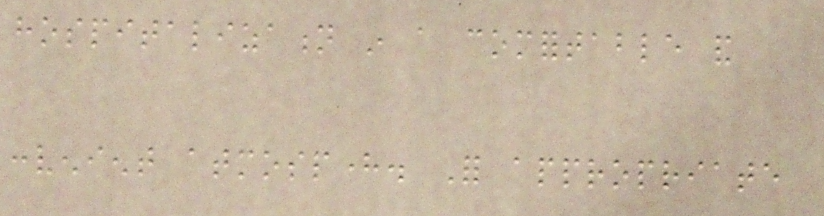hospitalization in a comfortable and
convenient atmosphere. For appropriate
